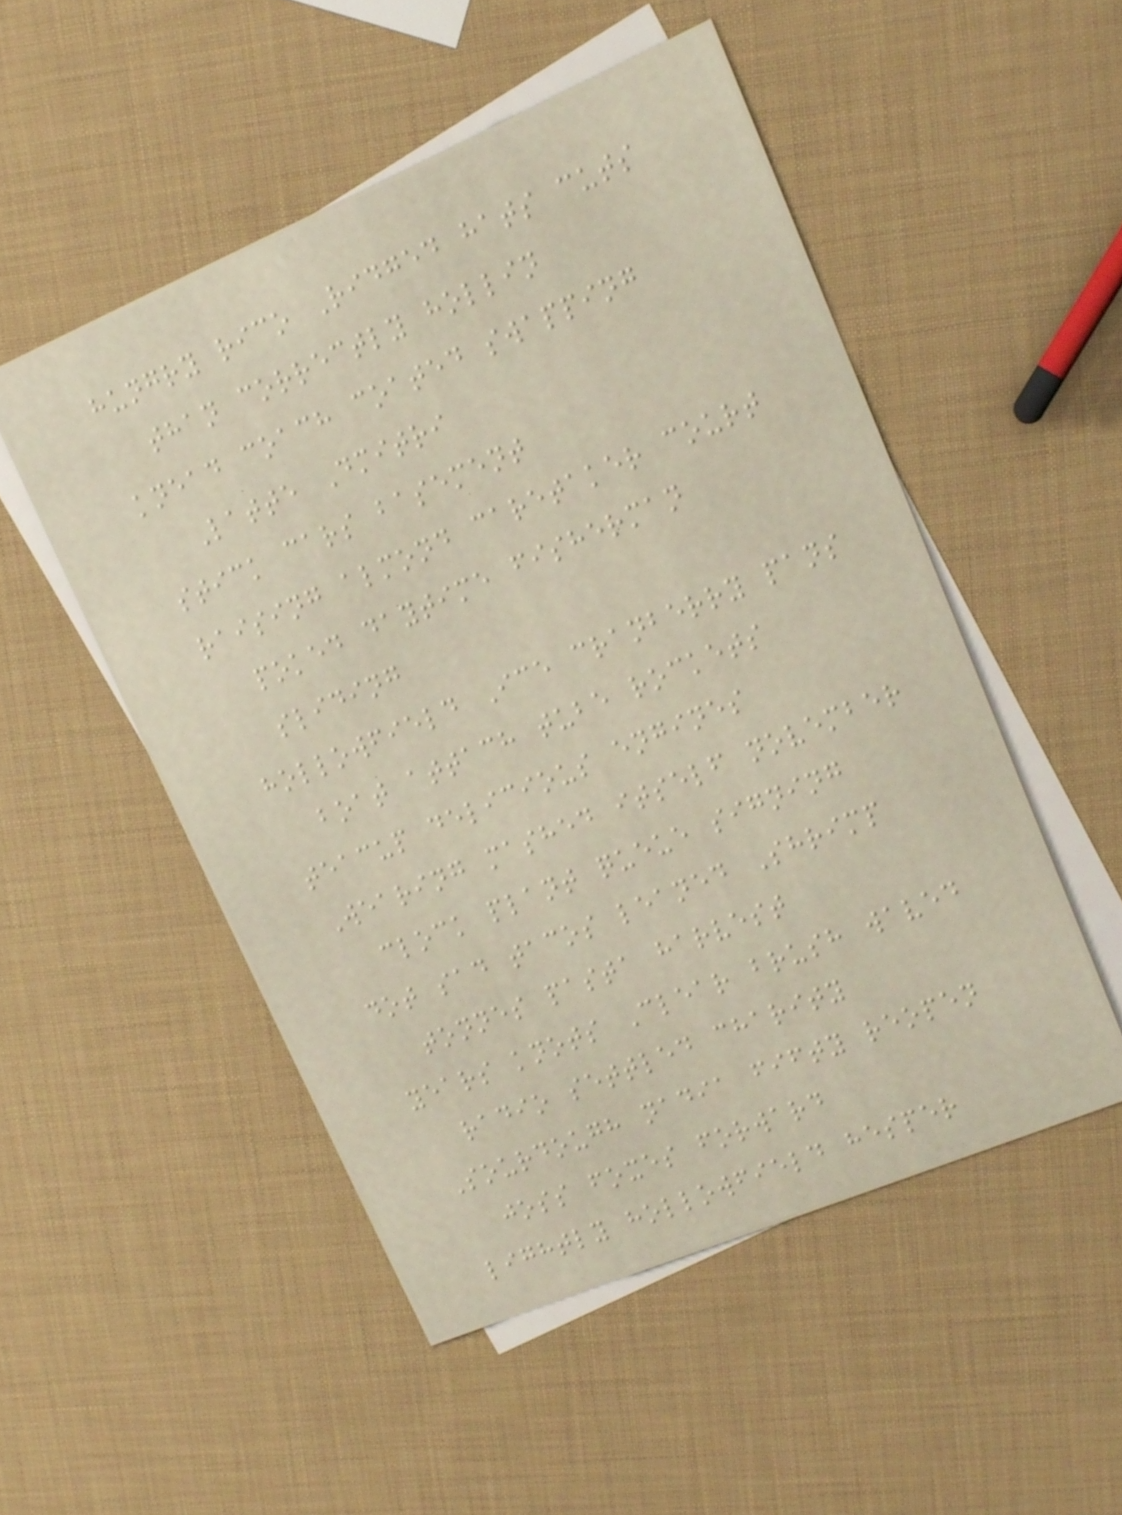hungry rico Ridged hats cuts
than correctly hollin
knead coach coated swapping
Latte Dmitri
stick cars basement
raising almond caretaker court
poked daytime fisherman
sliding
hollowfield Ice cranberry pans
boat attach tube rockets
teacup delicious engines
Wearing mashed itself november
clock plant queue signing
dot sad tacos leaned Shrimp
tonnes pasta harvest
years knots Clear brush waved
radio settled charity
Sourdough nadia fifty reopen
joss foxes forward
lightly hollowfield hesper
